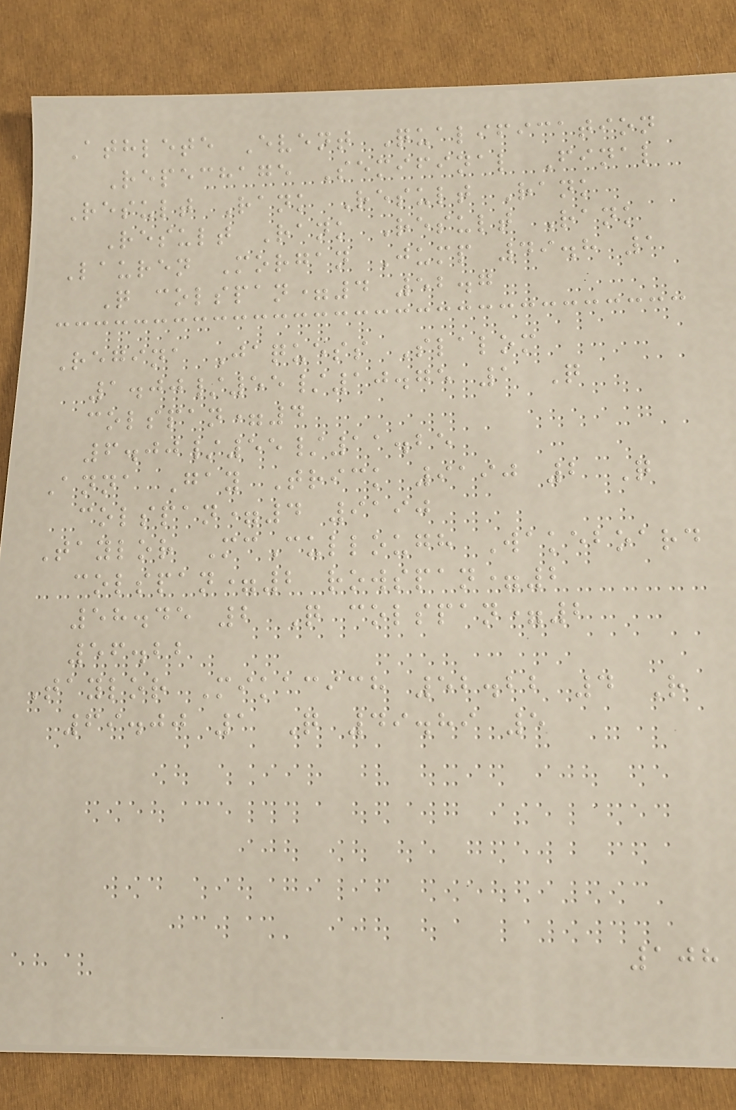Athlete Event Qualification
Repechage Semifinal Final
Result Rank Result Rank
Result Rank Result Rank
Lauren Morgan Jump 49.8 1
Q colspan=4 52.7
Regina Jaquess Slalom
1.00/55/10.75 1 Q
colspan=4
6.00/55/11.25
Anna Gay Trick 9190 2 Q
colspan=4 9190
Taylor McCullough Wakeboard
colspan=2 rowspan=2
58.45 2 Q colspan=2
56.22
Taylor Mikacich 52.22 4 R
69.00 1 Q 49.89 5
108
